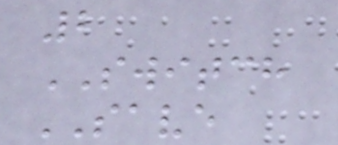2
SWITCH
SAVE
